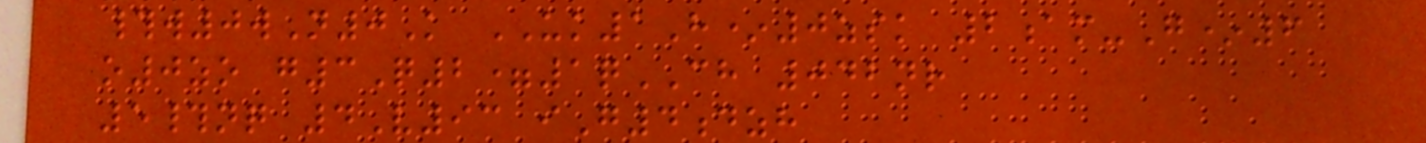#w0wN0K UK1H*0zsk 2am-G*6
o0zo g3Q2=1qCH 042nr
5#nq 4V93 iG4dzh
